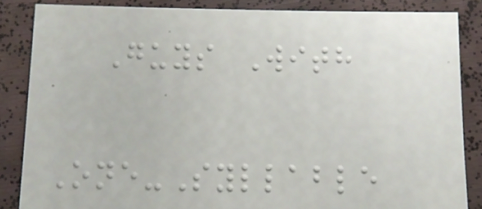Guys With
One-Syllable
